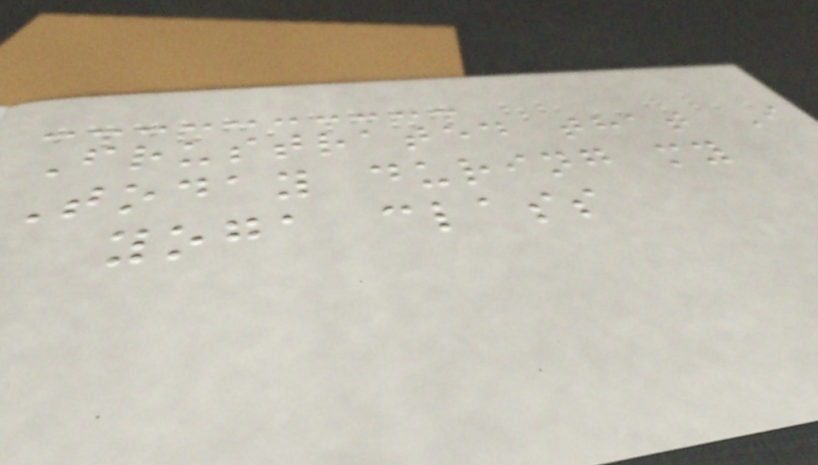Frustrated that I
Today during my
yoga class
